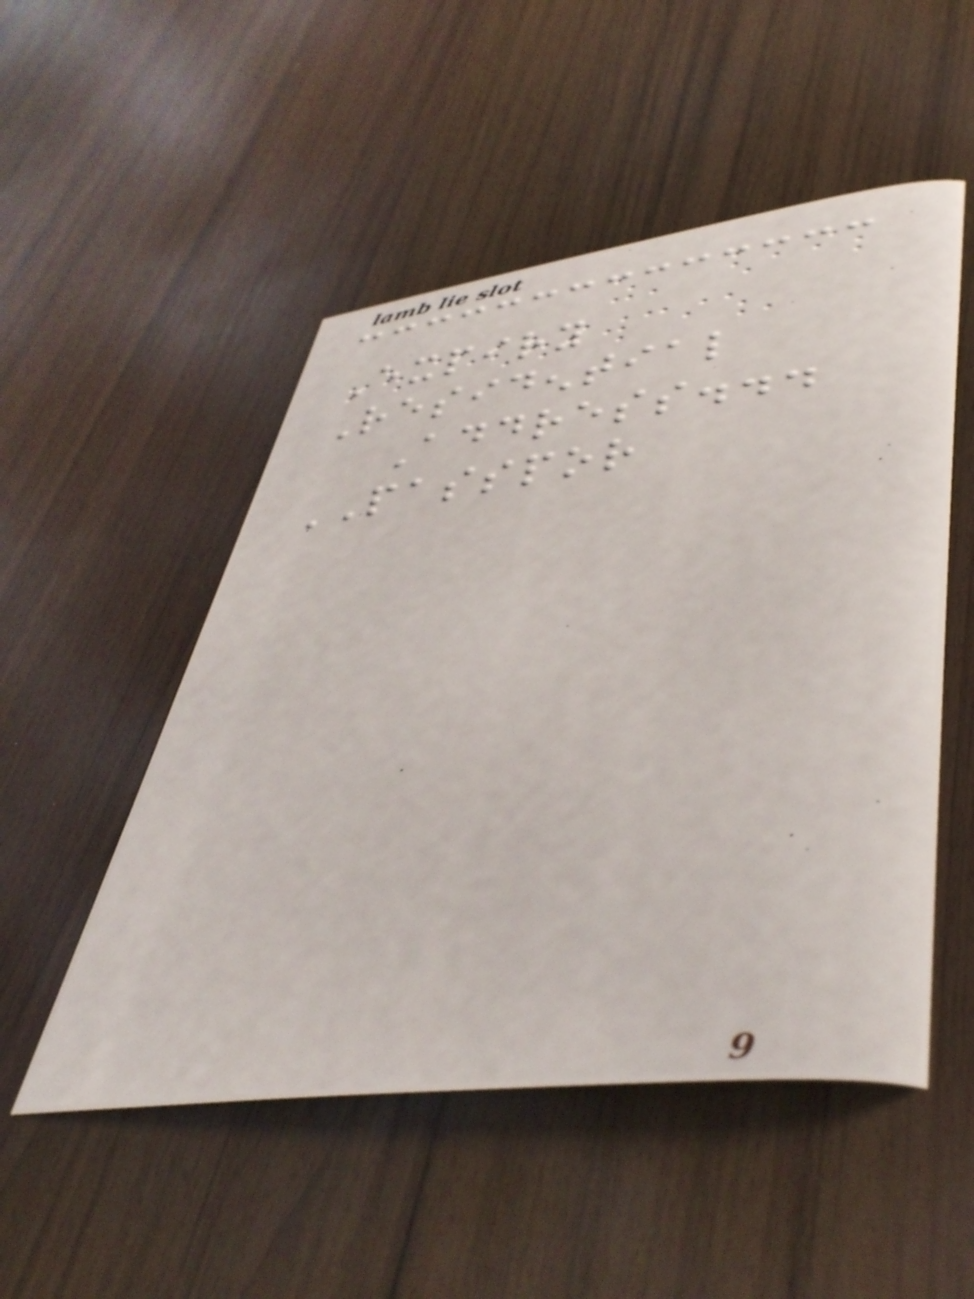Expiry
Residential
Address...
PASSPOR
